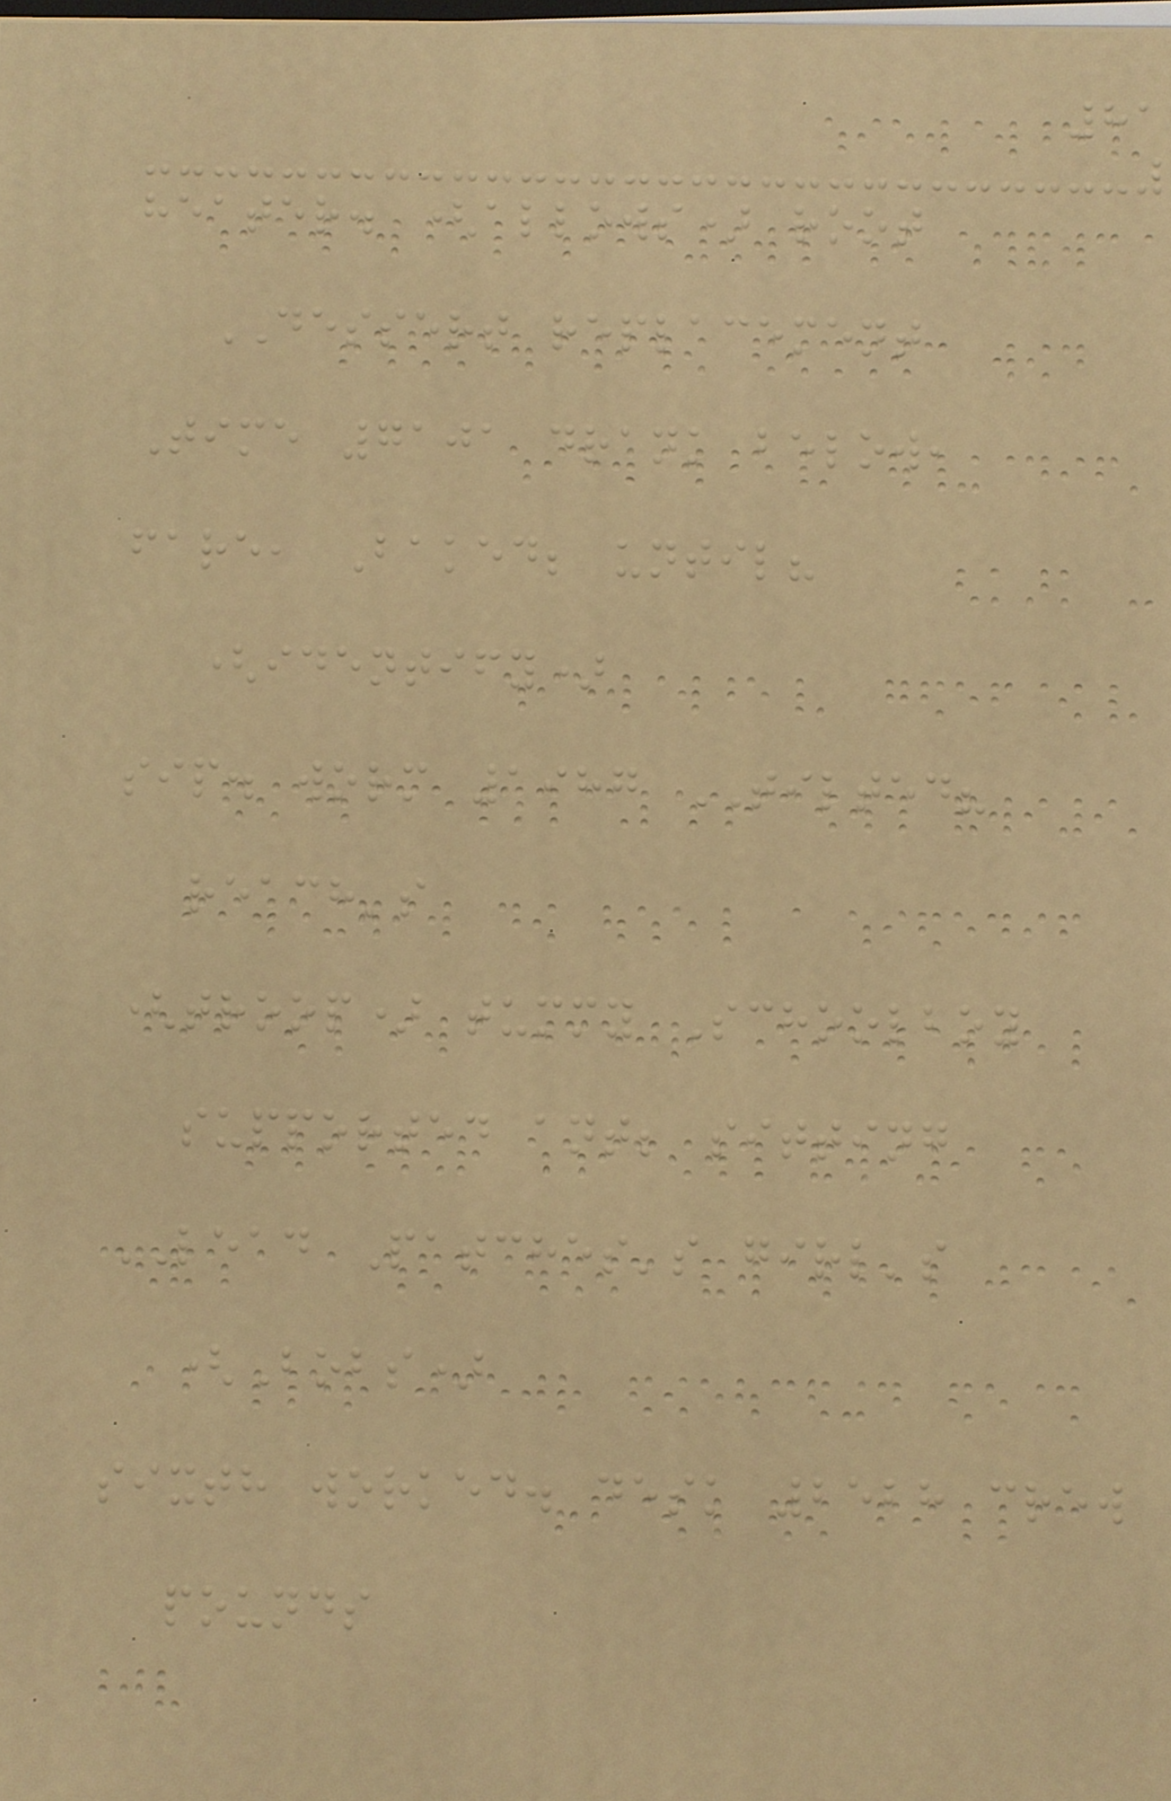81
heater. (allows) root
DESSERT replacement
Time 7101 drank below,
fare, Baked; until?
(identify)
sip. worm 1987 TILTED?
reach's
(troop) tummy Schoolboy
supported ant; sitting
LEAD Patches's girl's
(Bobs)
sixth worked. desk 2528 crew
pounds
